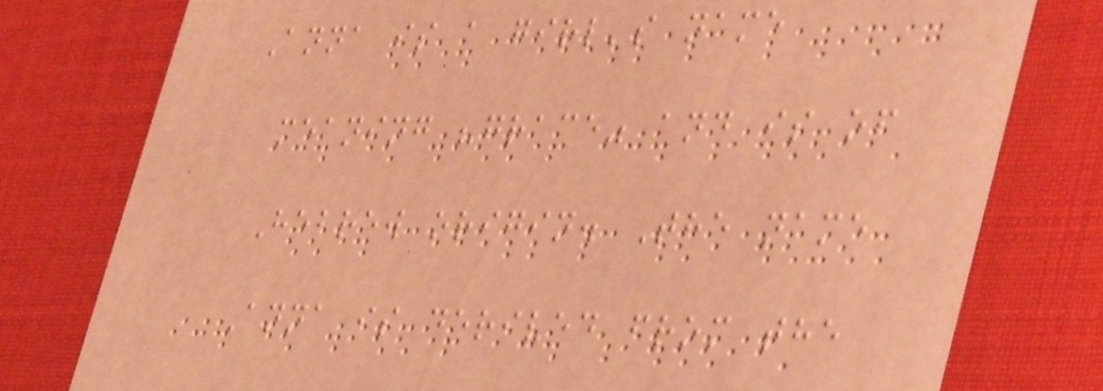Anna is a girl's name
meaning "grace" and is of
Hebrew origin. The name
Anna is derived from the
